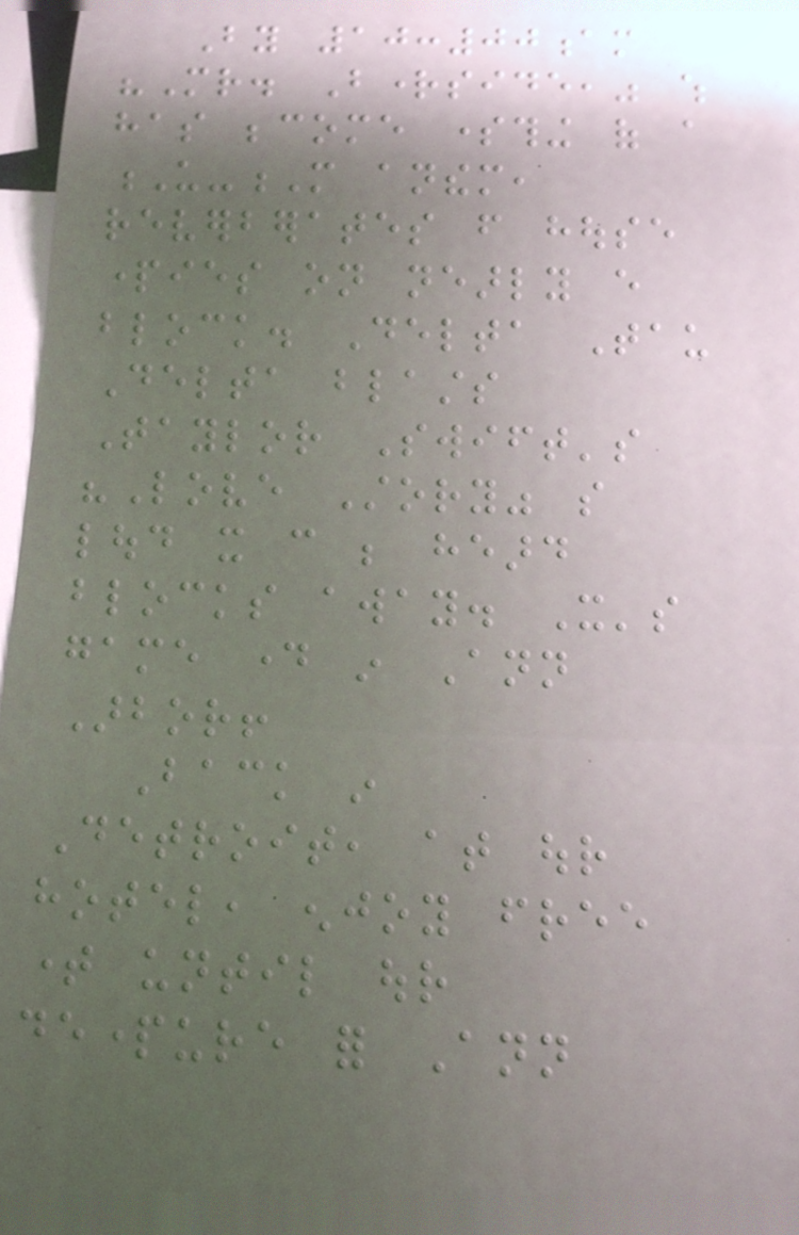By 10:00am
"Mr. Brightside," which
has become something of a
U-M anthem,
reverberates from house
parties on nearly every
block. Delta Tau
Delta blasts
Taylor Swift's
"Love Story" so
loud it can be heard
blocks away. It's
game day in Ann
Arbor!
Back in
Detroit, at our
hotel, enjoy free
time until our
departure for Ann
